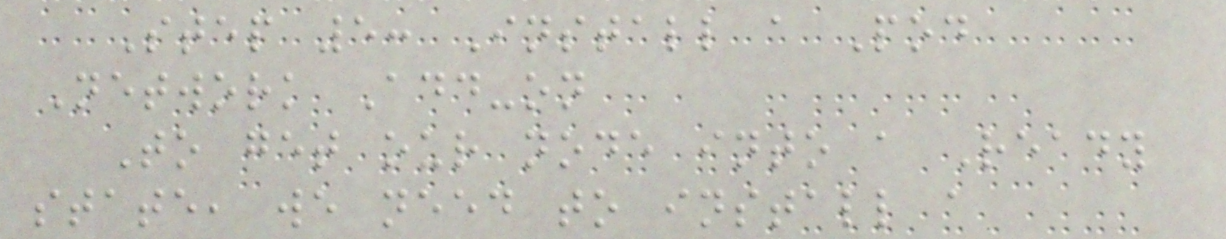Step 5: Install a Pod
Network Add-on
To get our node into a Ready
state, we need to install a
